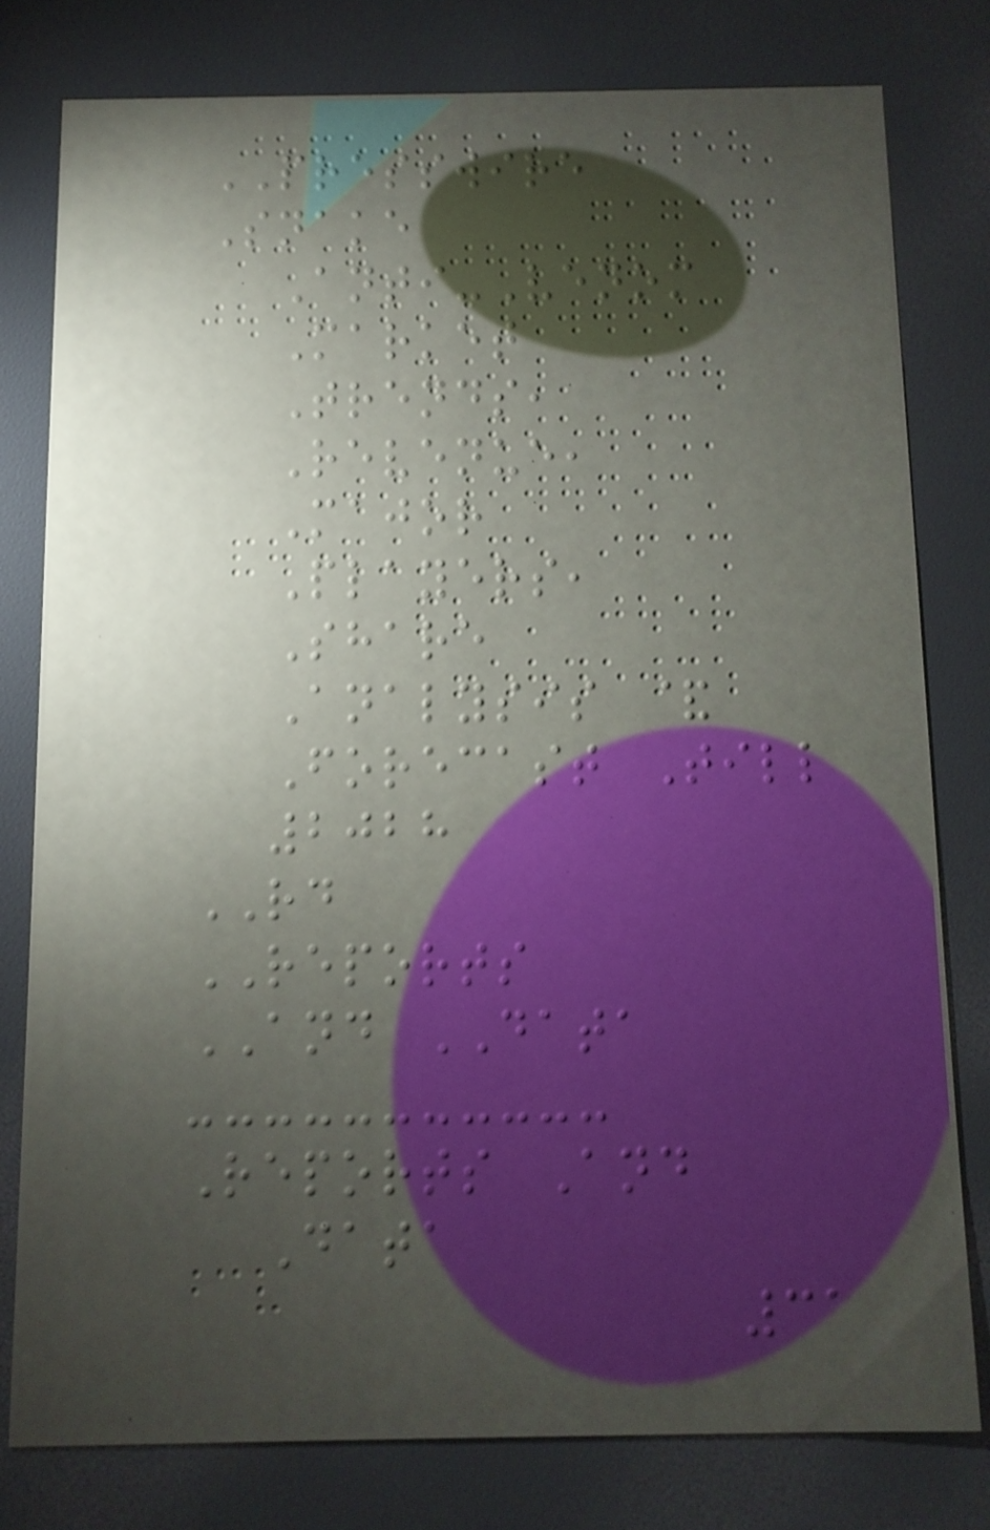PRESSWIRE
Snake
Anti-Venom
Market
Trends,
Revenue,
Major
Players,
Share
Analysis &
Forecast Till
2028
RD
REPORTS
AND DATA
Reports And
Data
31
